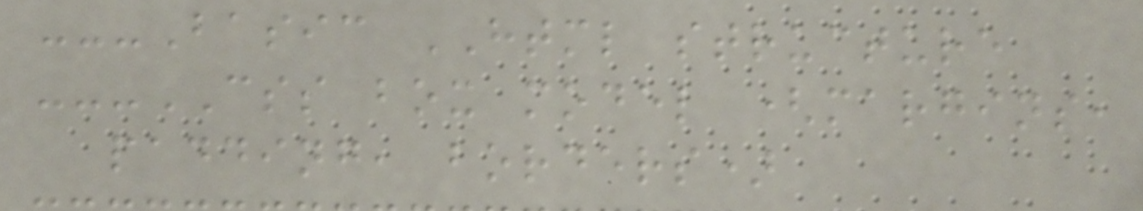---Basic HTML structure
---CSS box model (margins,
padding, borders)
